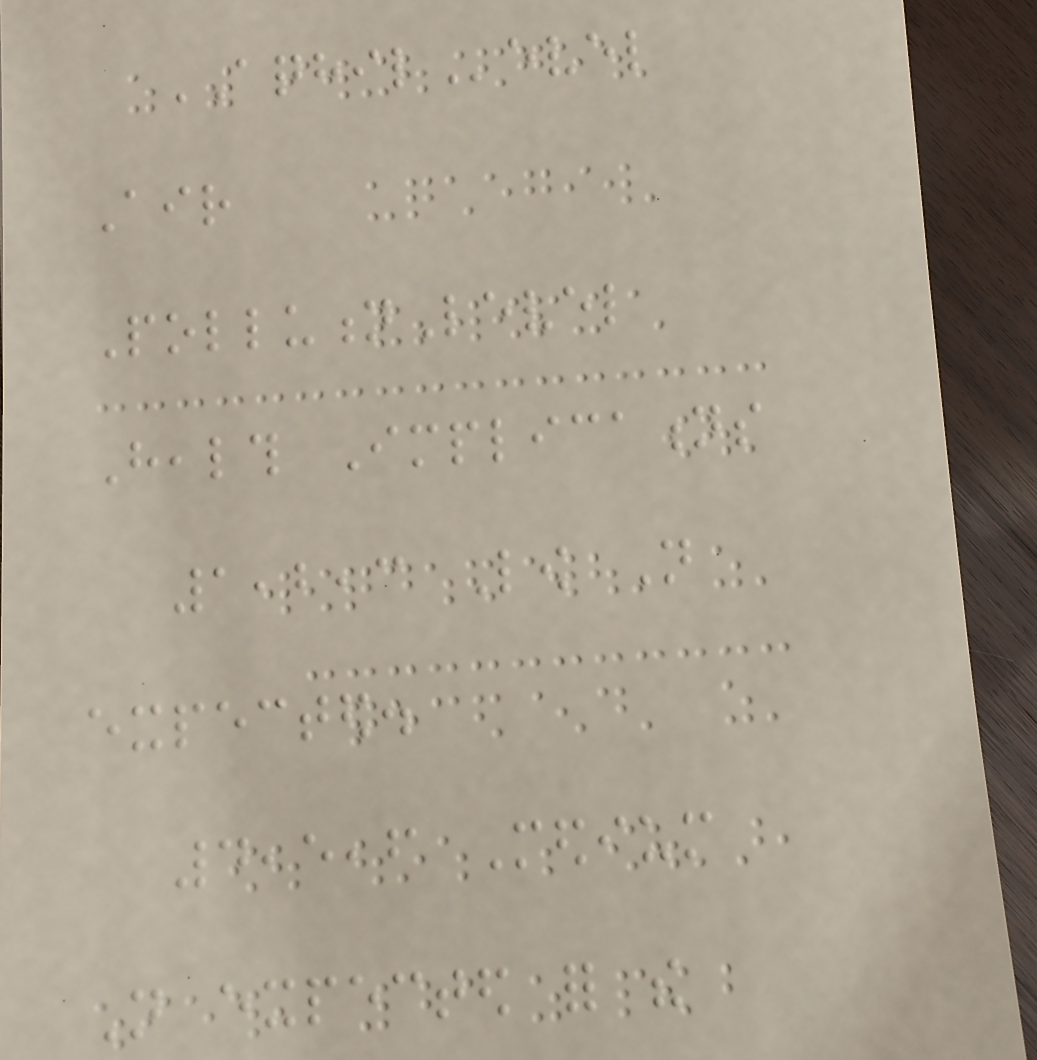AQHILevel
Air
PollutionLevel
Health Implications
1,2,3 Low Not
expected.
4,5,6 Medium
Not expected for the
